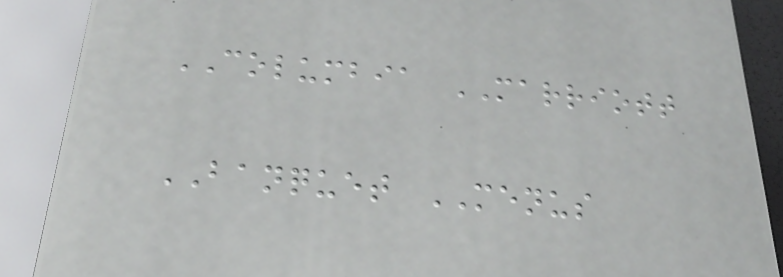COLUMBIA MARRIOTT
BANQUET MENUS
